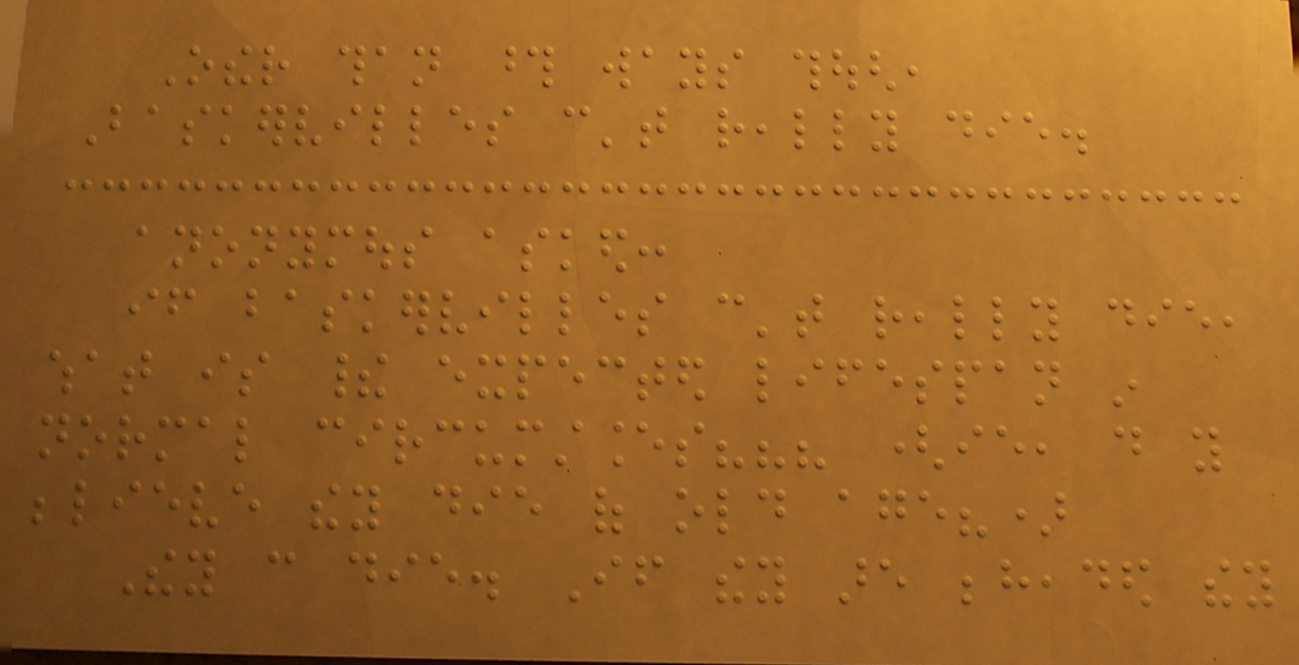Other than those ways though,
Baskervilles can't really die.
anonymous asked:
if baskervilles can't really die,
what is their expected lifespan in
normal circumstances??? (ie, do you
believe they die of old age?)
They can die. If they are beheaded they
